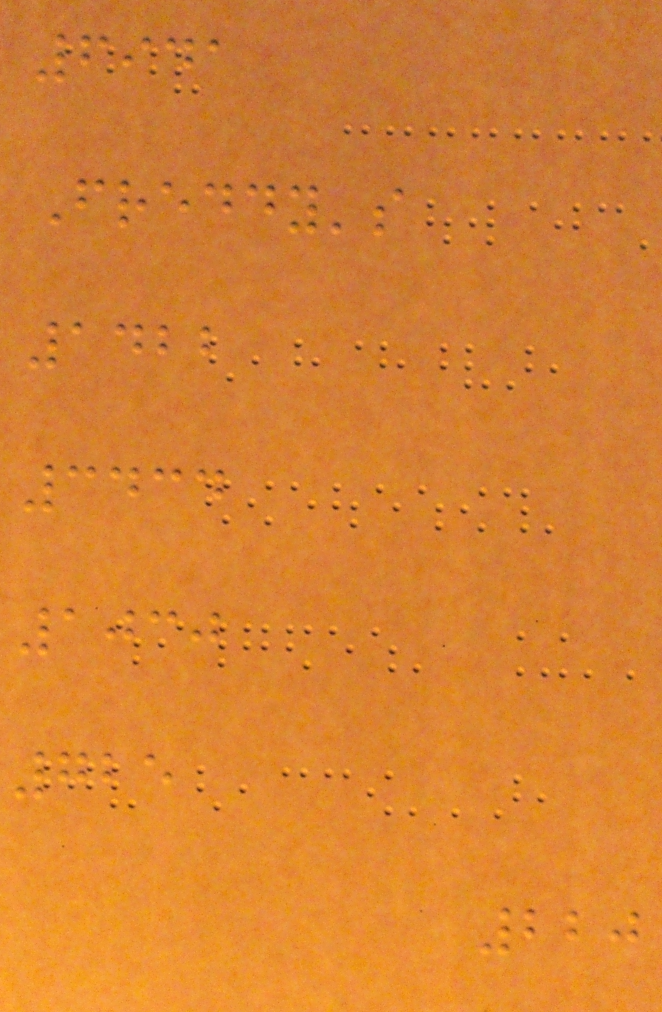6941
Freddy's
1422
3434
1030
725
220
